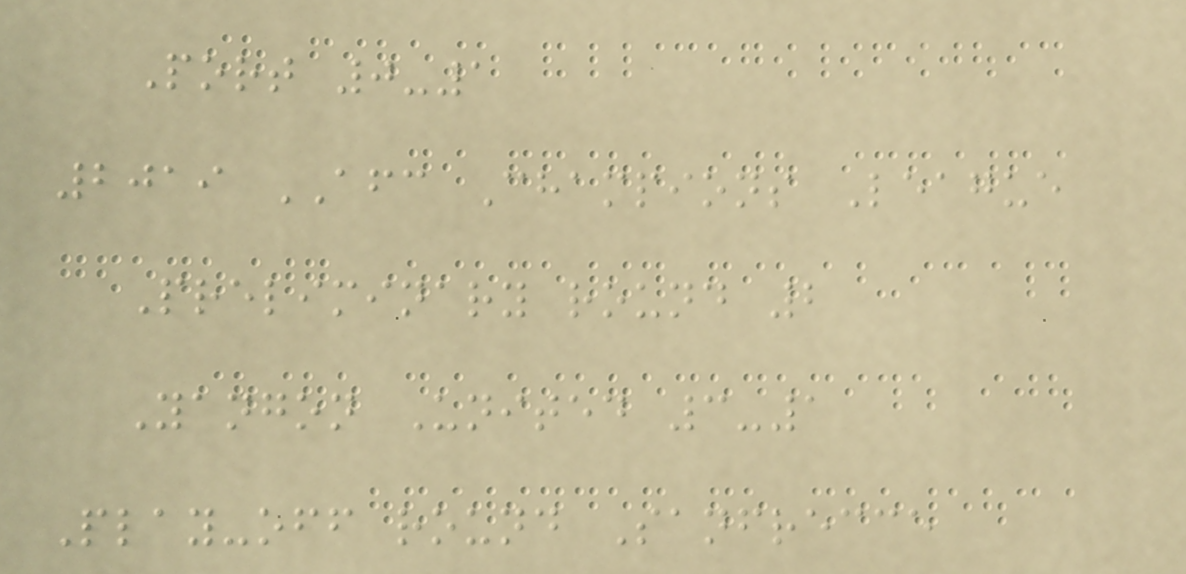Port 0-1
2019 AFC Champions League
Preliminary round 2
Yangon United 3-1
Play-off round Sanfrecce
